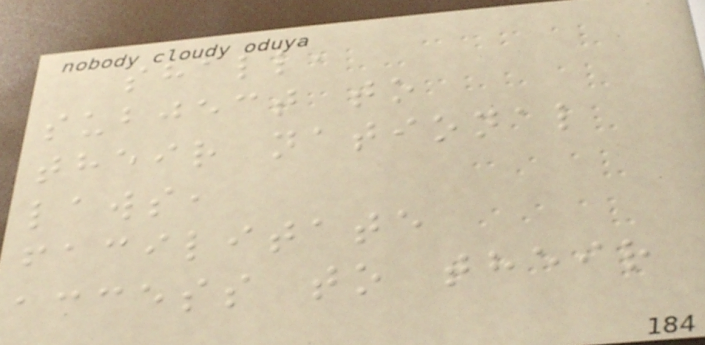shall,
subject to
their national
laws,
facilitate
access to their
